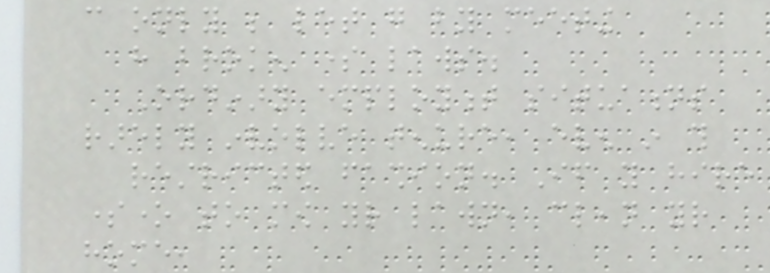can only be let go by meeting
have broken some laws.
Ordinary employment situations
rarely involve tenure, even in this
restricted fashion. If you hire
someone to mow your lawn, clean your
home,
